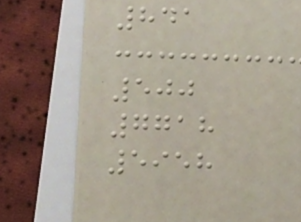841
500
7718
5958
